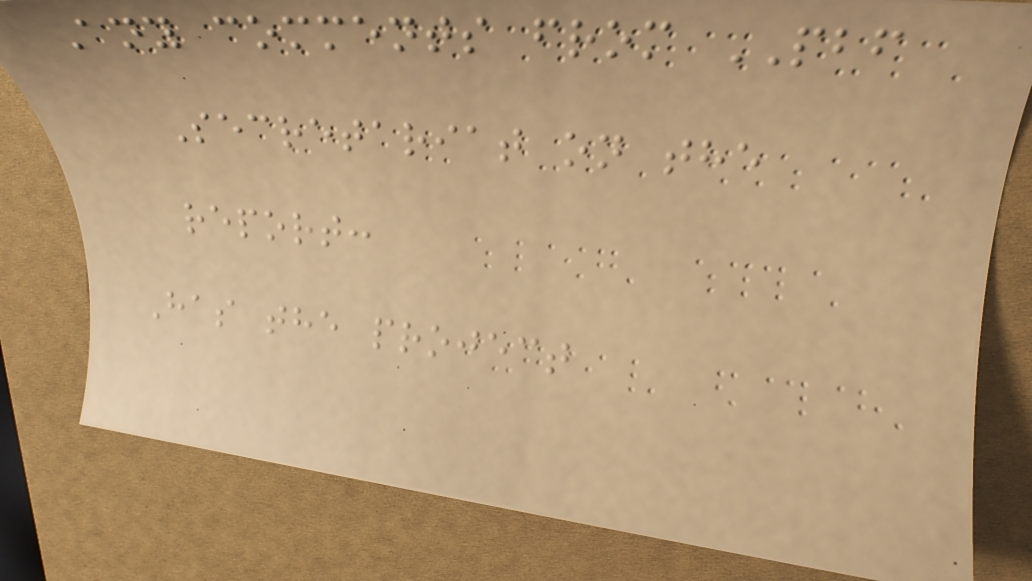Any comments from PBF
Secretariat on the
report:
Has the project
